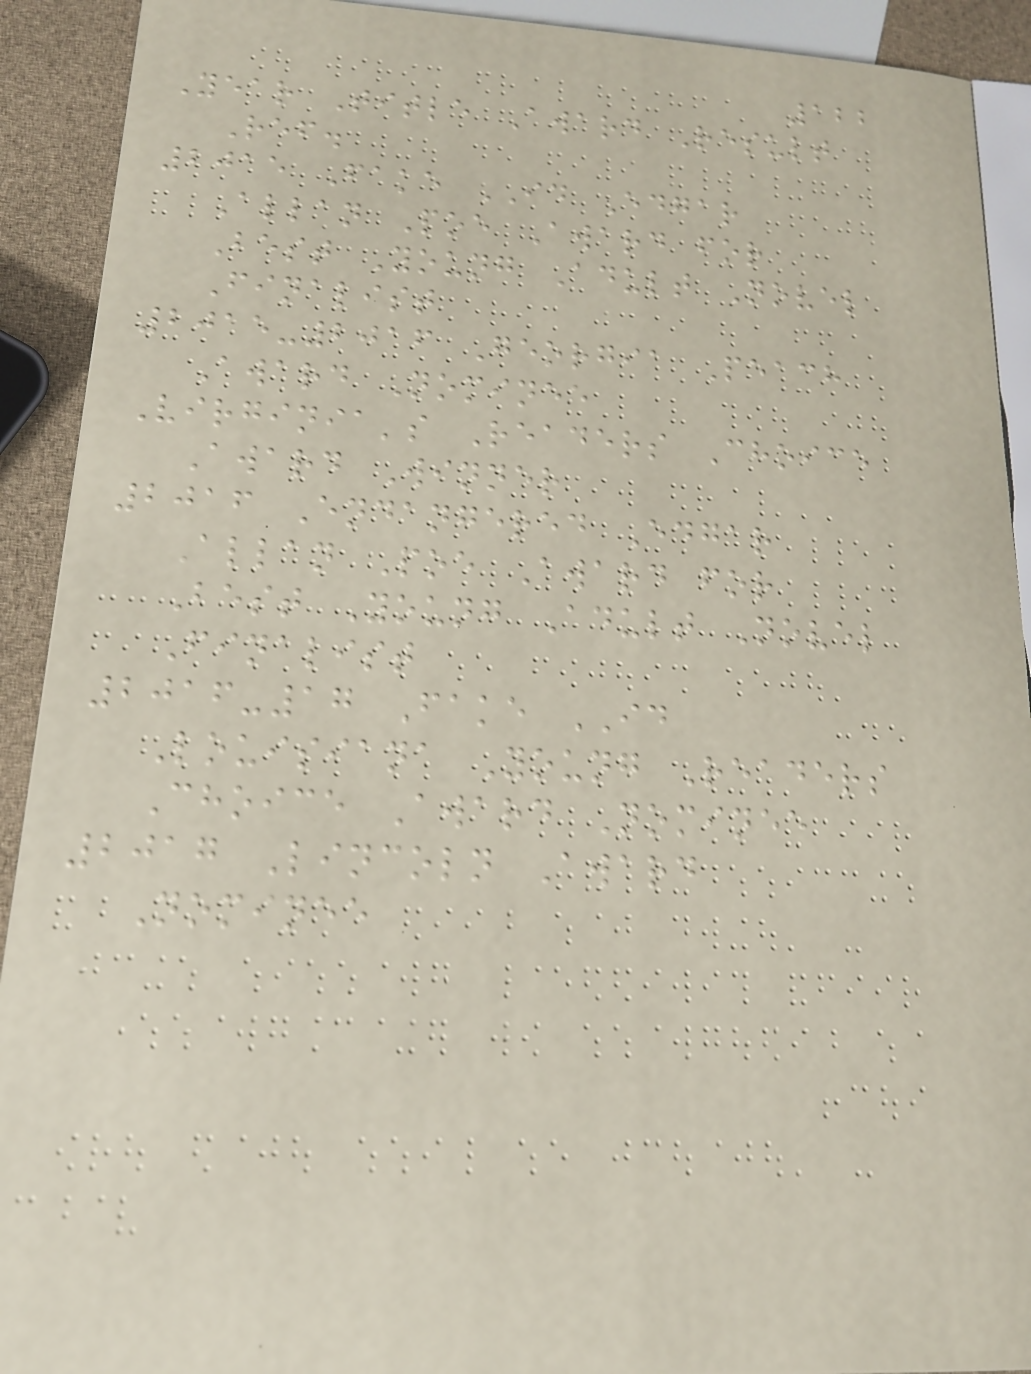122
Year Title Award Result
Ref.
2015 Fake ID Edgar
Allan Poe Award for
Best Young Adult Novel
Finalist
2015-2016 Georgia Peach
Award Nominee
Virginia's Readers Choice
Award Winner
2016 Endangered Edgar
Allan Poe Award for
Best Young Adult Novel
Finalist
2016-17 Fake ID
Louisiana Young Readers
Choice Award Nominee
2017 Lincoln Award
Nominee
